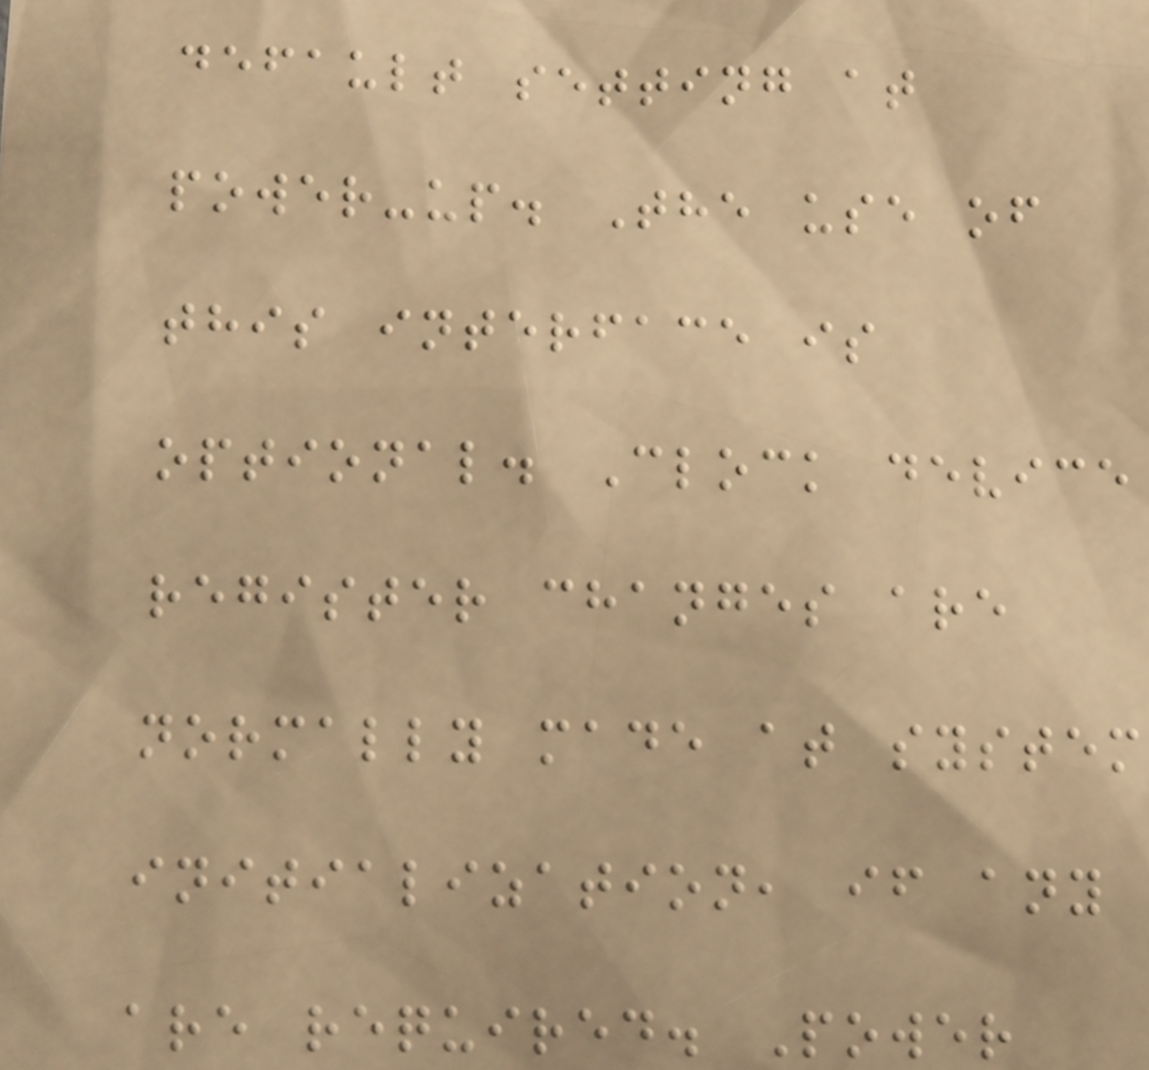default setting at
power-up. The use of
this interface is
optional. Clock device
register changes are
normally made at system
initialization, if any
are required. Power
